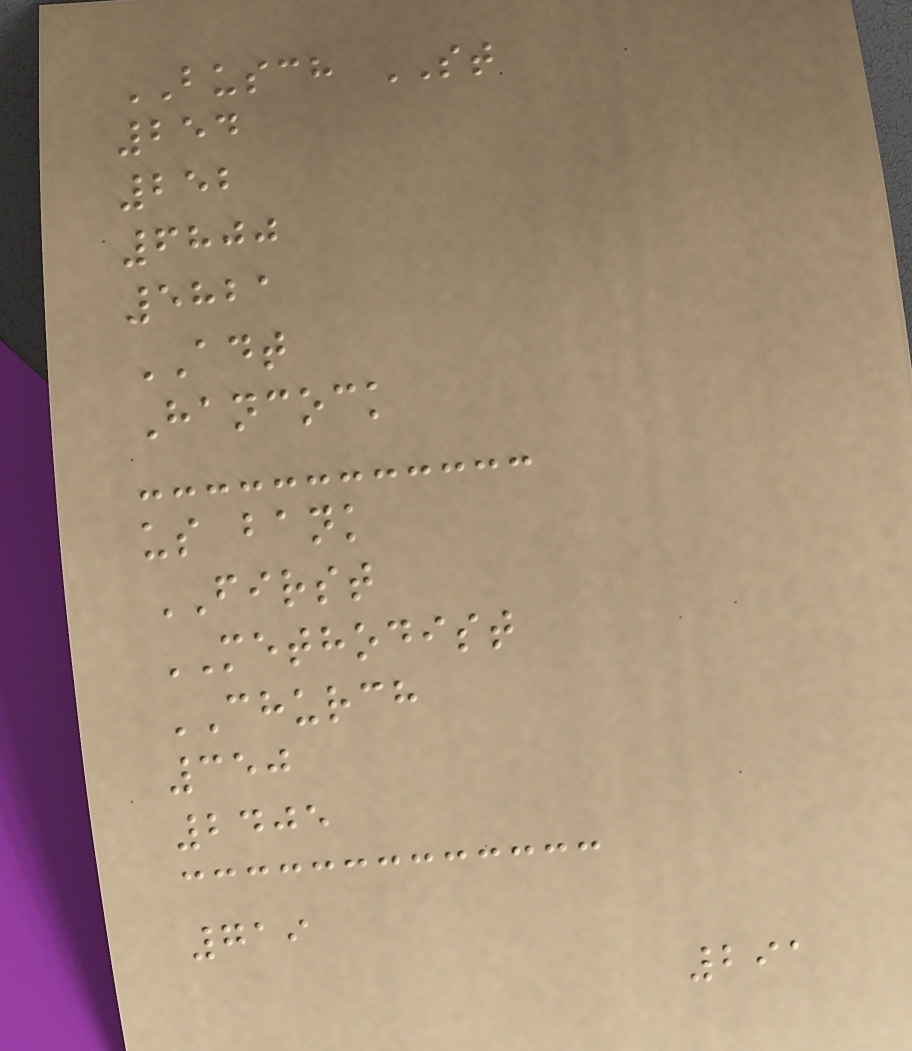BUSCH ST
254
252
6800
5821
ADT
Hancock
us bank
FIRST
METHODIST
CHURCH
350
2405
719
291
